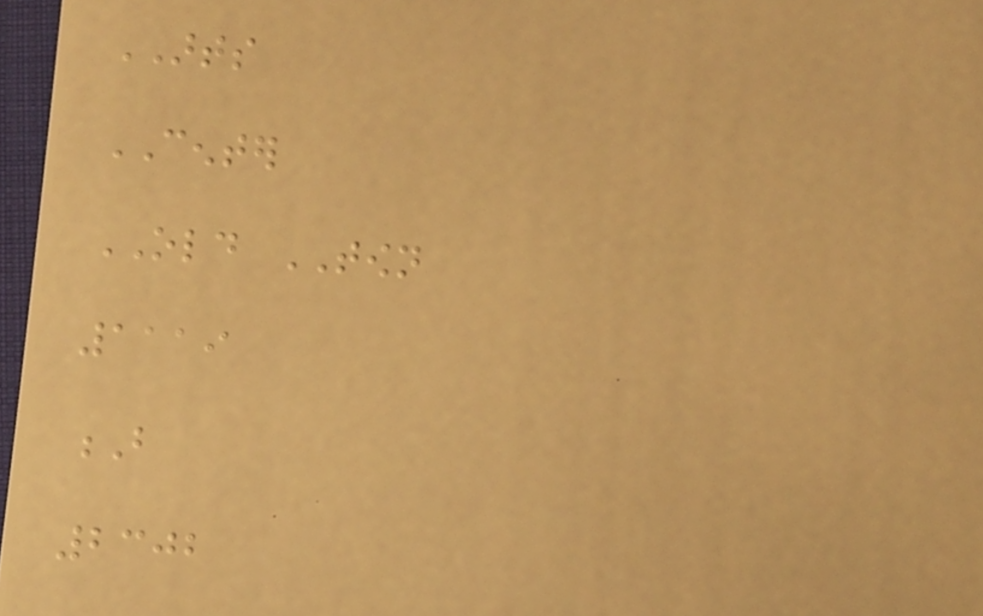ARTS
CENTER
OLD TOWN
1119
B
2302
